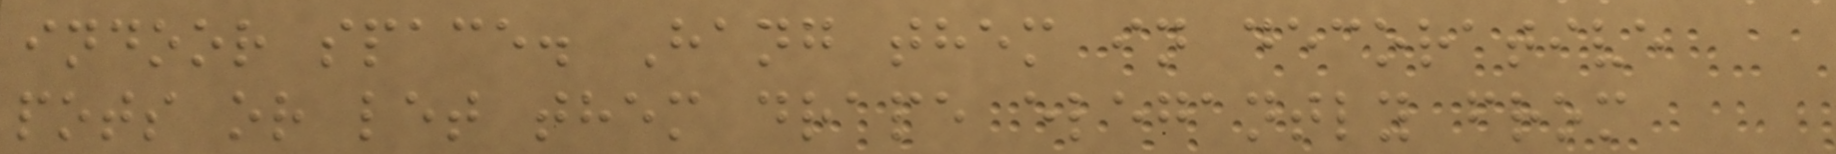indoor space. Hang them in decorative
pots or let them drape elegantly from
